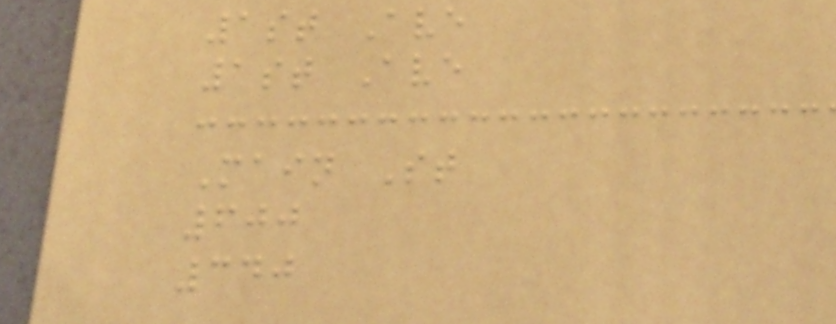1st Ave
1st Ave
Main St
600
340
